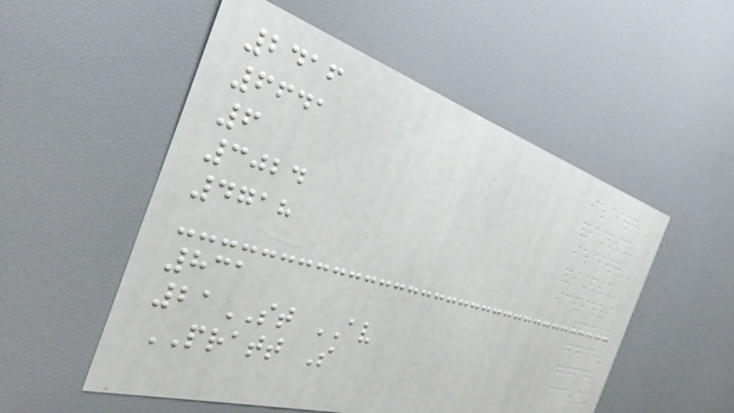2416
6641
6
3024
4718
831
21ST AV
PRATT S
